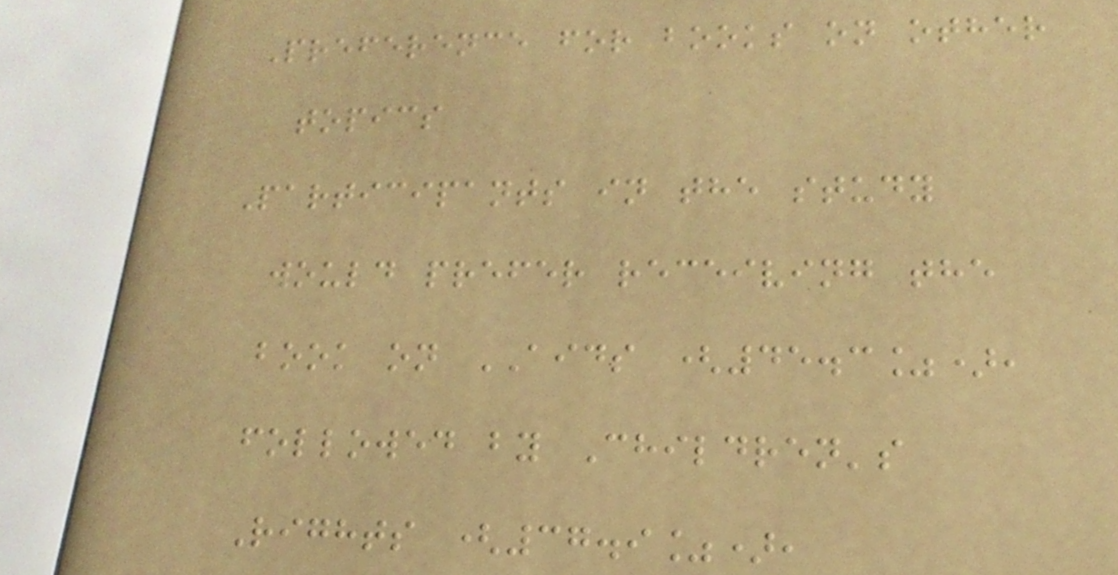Preference for books on other
topics
Participants in the study
would prefer receiving the
book on AIDS (45.3%),
followed by Children's
Rights (37.9%),
